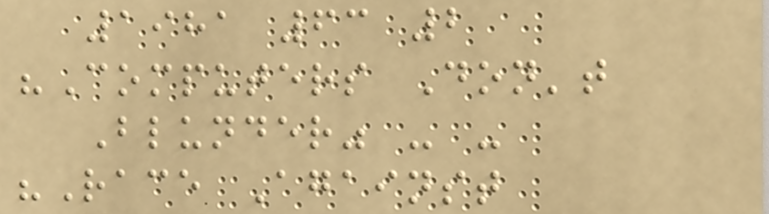1981 63 2
"Computers Don't
Blunder" - -
"Race Against
